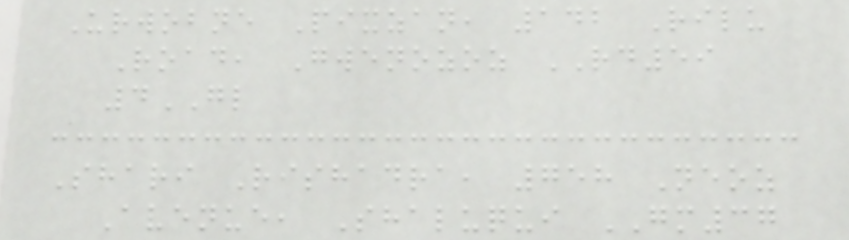Urwobne Pixzan, 142 Rilu
Road, Gwenozoz RD59
4GL
Shari Rishadra, 758 Neoz
Avenue, Shaluqui GM37
